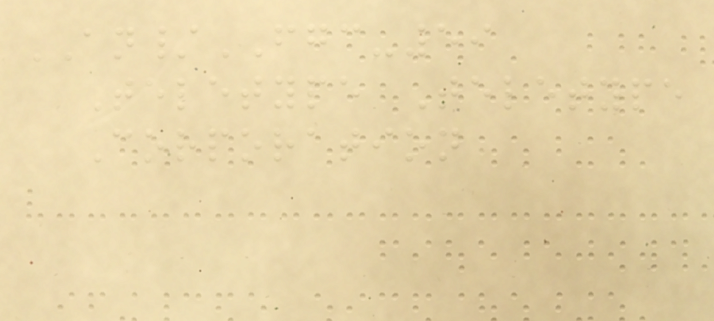AN/FGC-59
Teletype Teletype
Corporation
